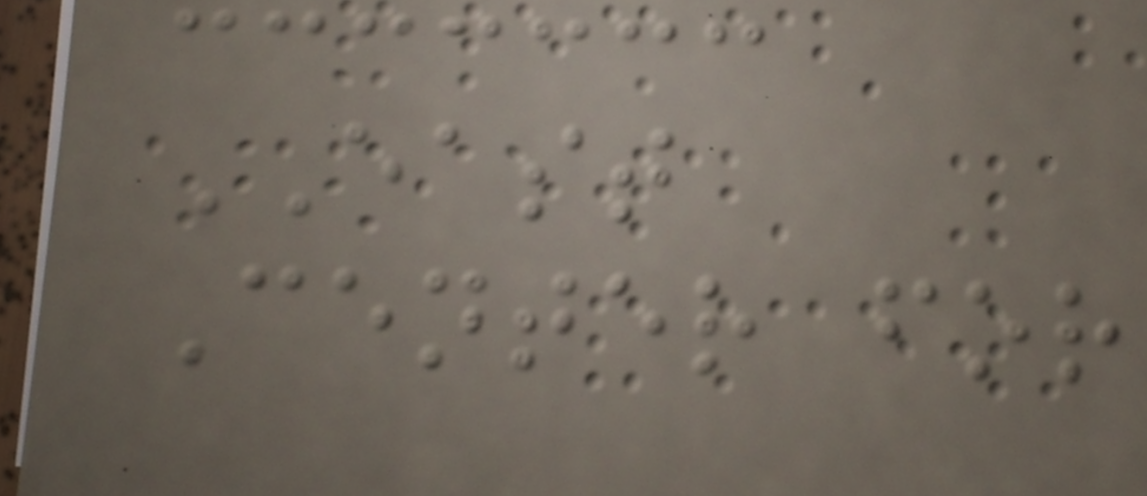EAST
Center for
